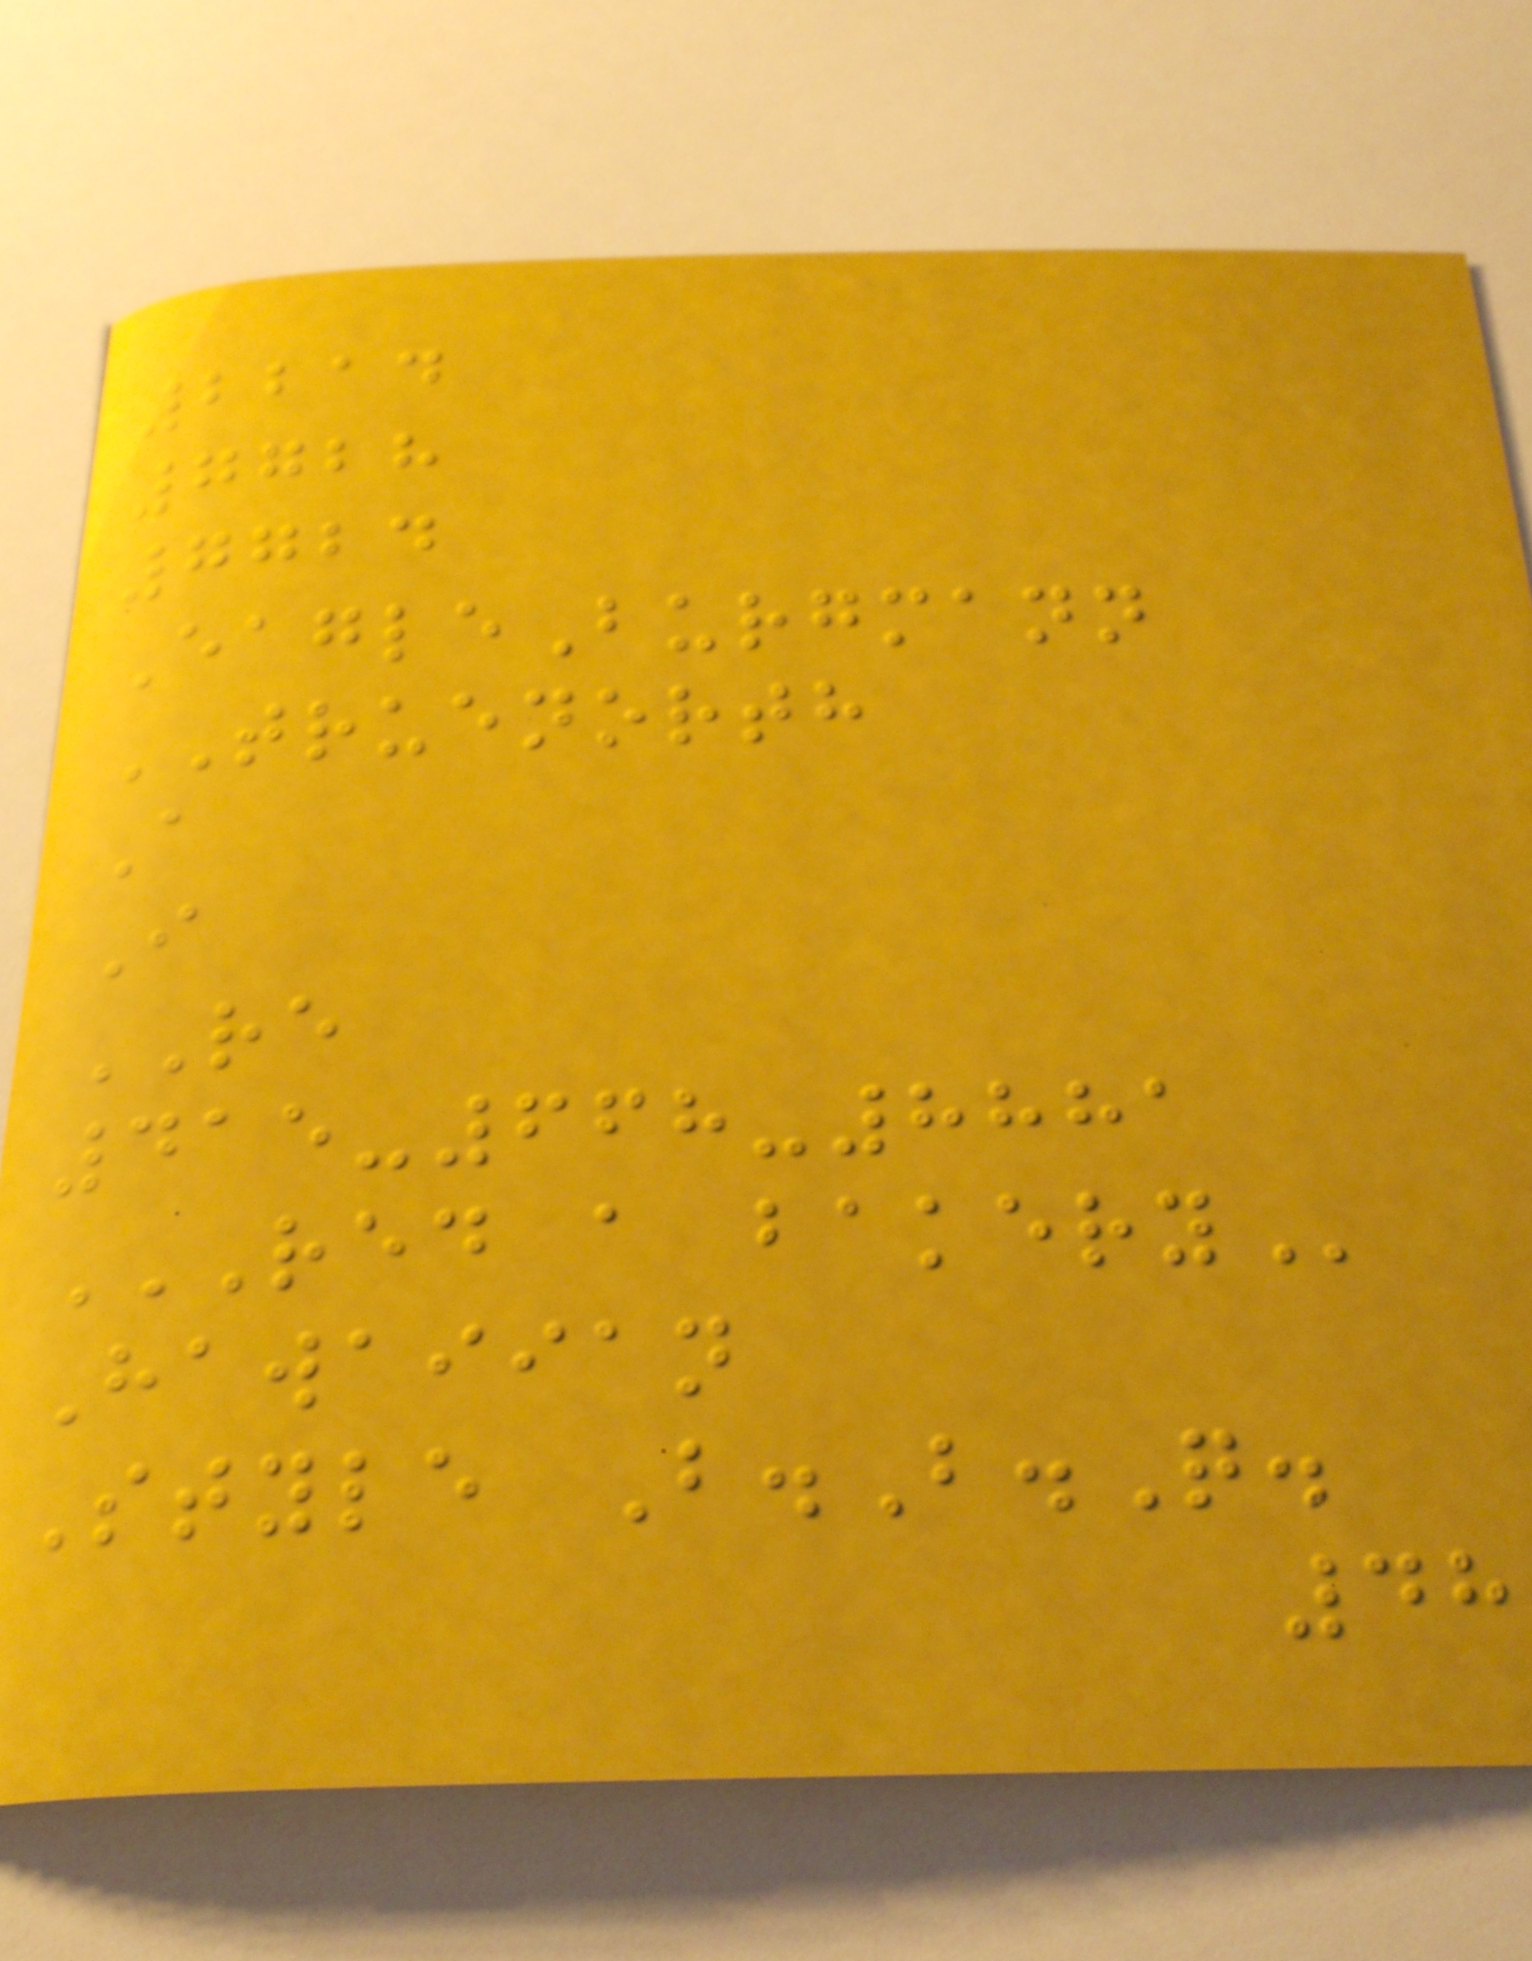2214
7728
7724
EagleBurgmann
TRUENORTH
A
I
RE
415-668-8881
RED A BAKERY
Hawaiian
Style B.B.Q.
48
